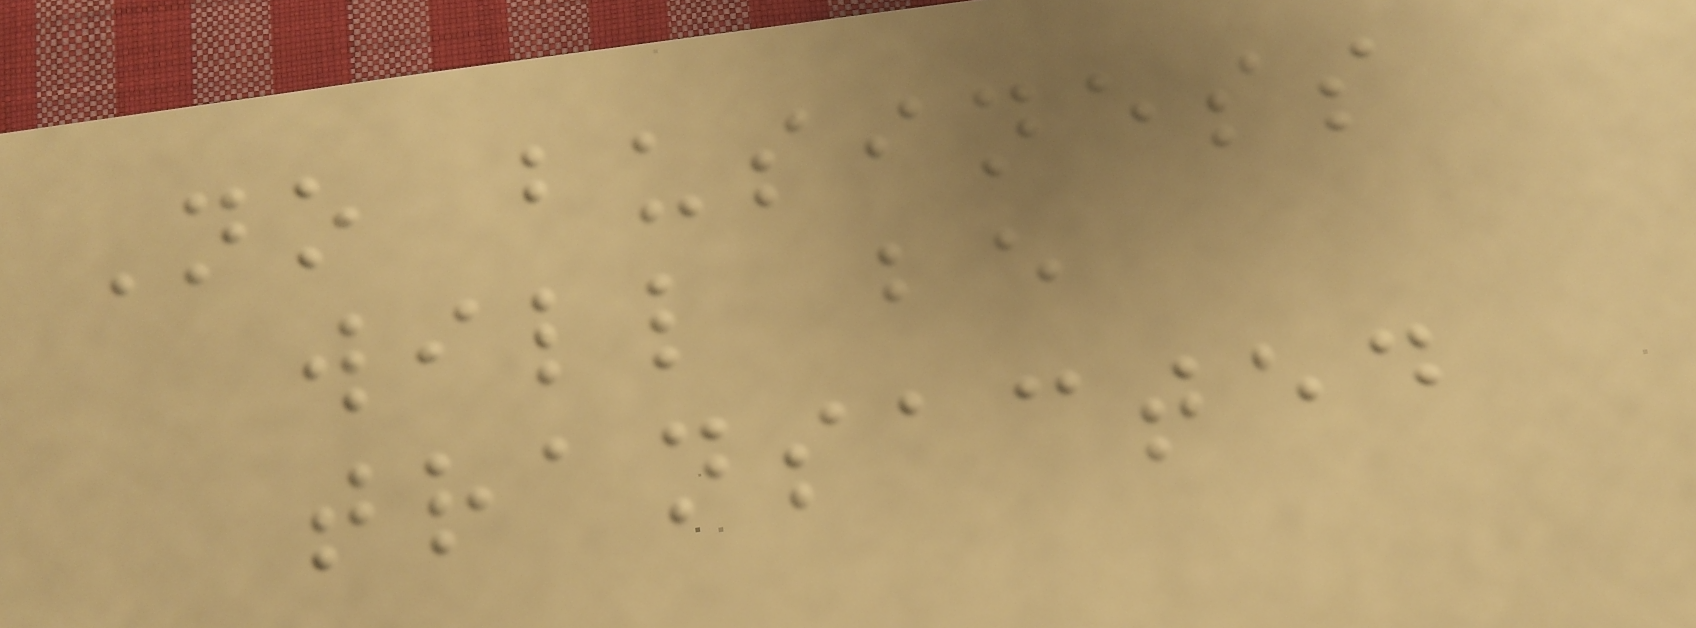No business
will be
transacted
